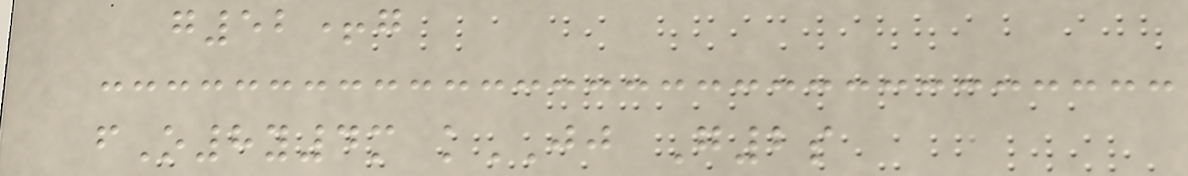g52+g
fO8y4m kJJ G2s
